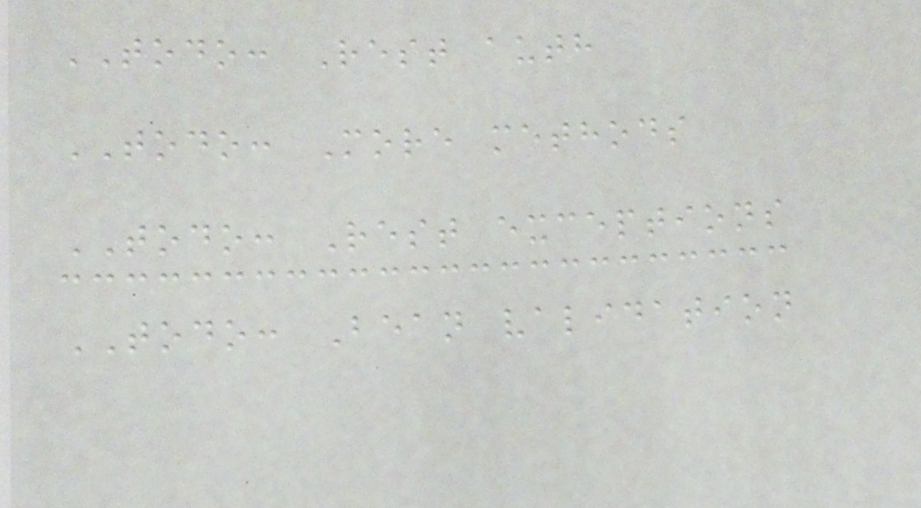TODO: Rest auth
TODO: More methods
TODO: Rest exceptions
TODO: Bean validation
